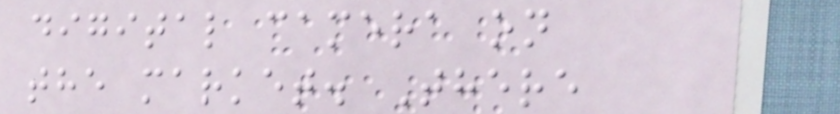digital camera on
the market. There
